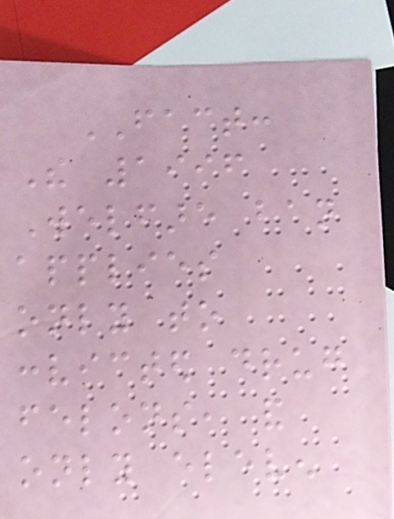FACT:
The 1996
Welfare ban
applies
only to
convicted drug
felons, and
only eleven
